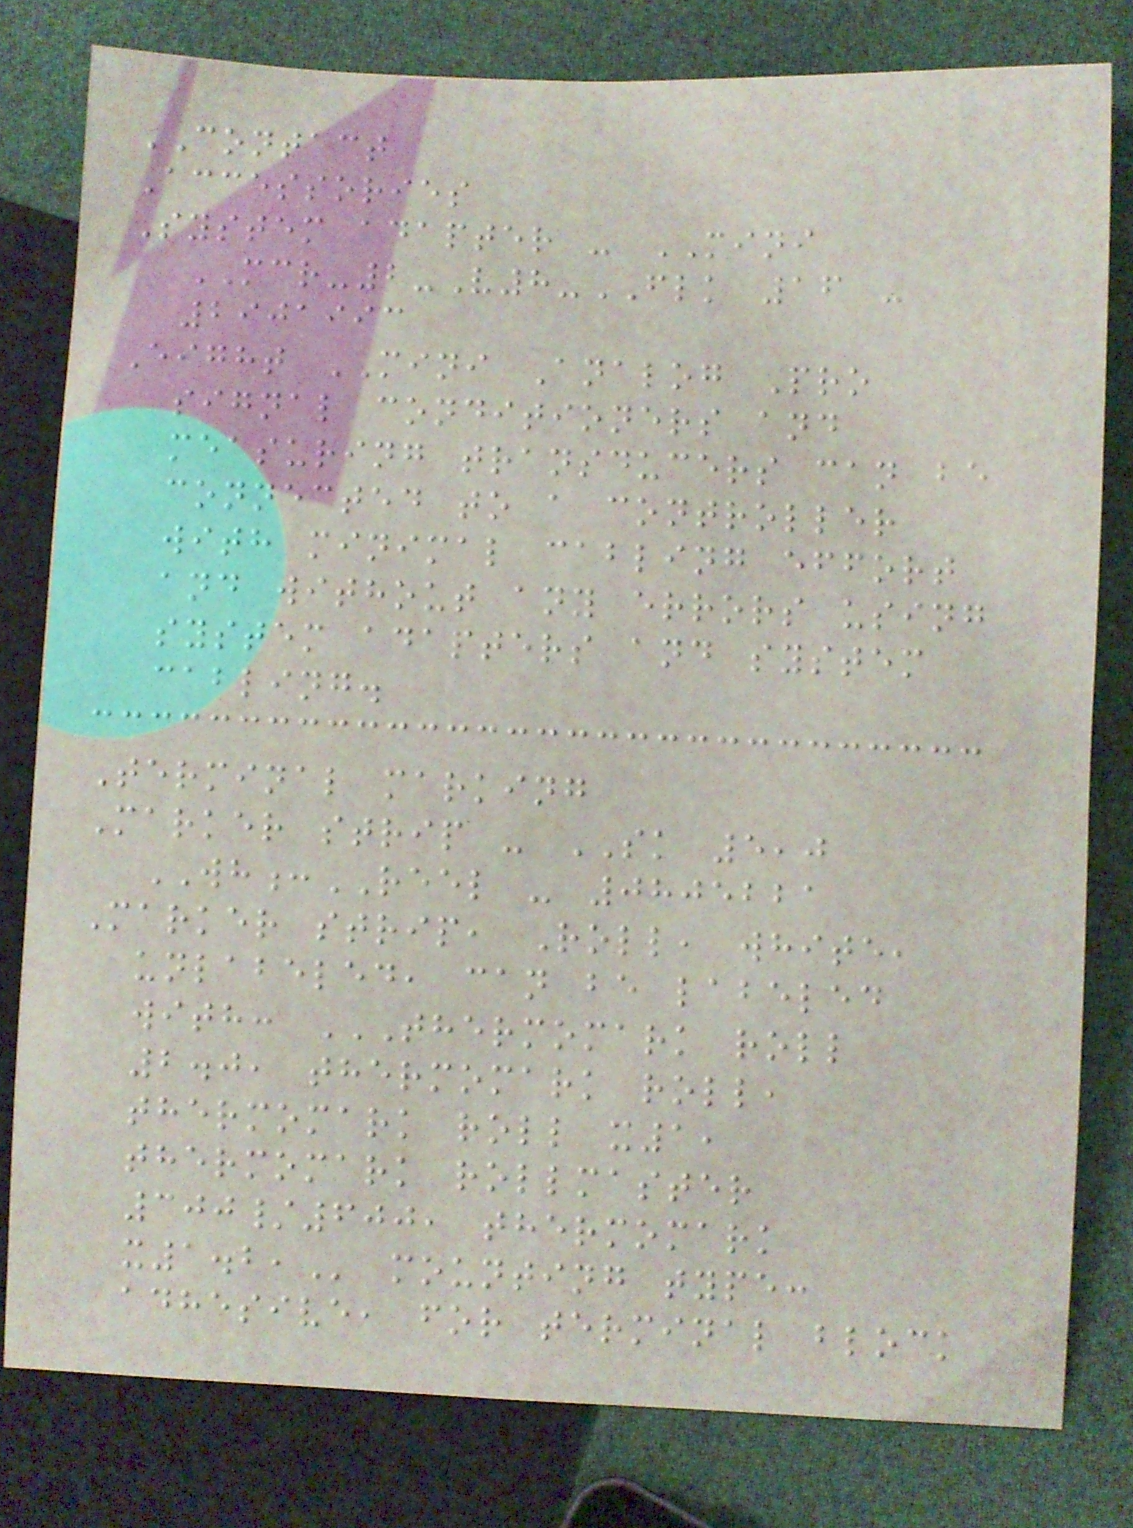CONTACT
Accessories
System adapter - MINI
MCR-2-V8-FLK 16 -
2901993
Eight MINI Analog Pro
signal conditioners and
measuring transducers can be
connected to a controller
with minimal cabling effort
and without any errors using
system adapters and system
cabling.
Terminal marking
Marker strip - SK 5,0
WH:REEL - 0805221
Marker strip, Roll, white,
unlabeled, can be labeled
with: THERMOMARK ROLL
2.0, THERMOMARK ROLL,
THERMOMARK ROLL X1,
THERMOMARK ROLLMASTER
300/600, THERMOMARK
X1.2, mounting type:
adhesive, for terminal block
